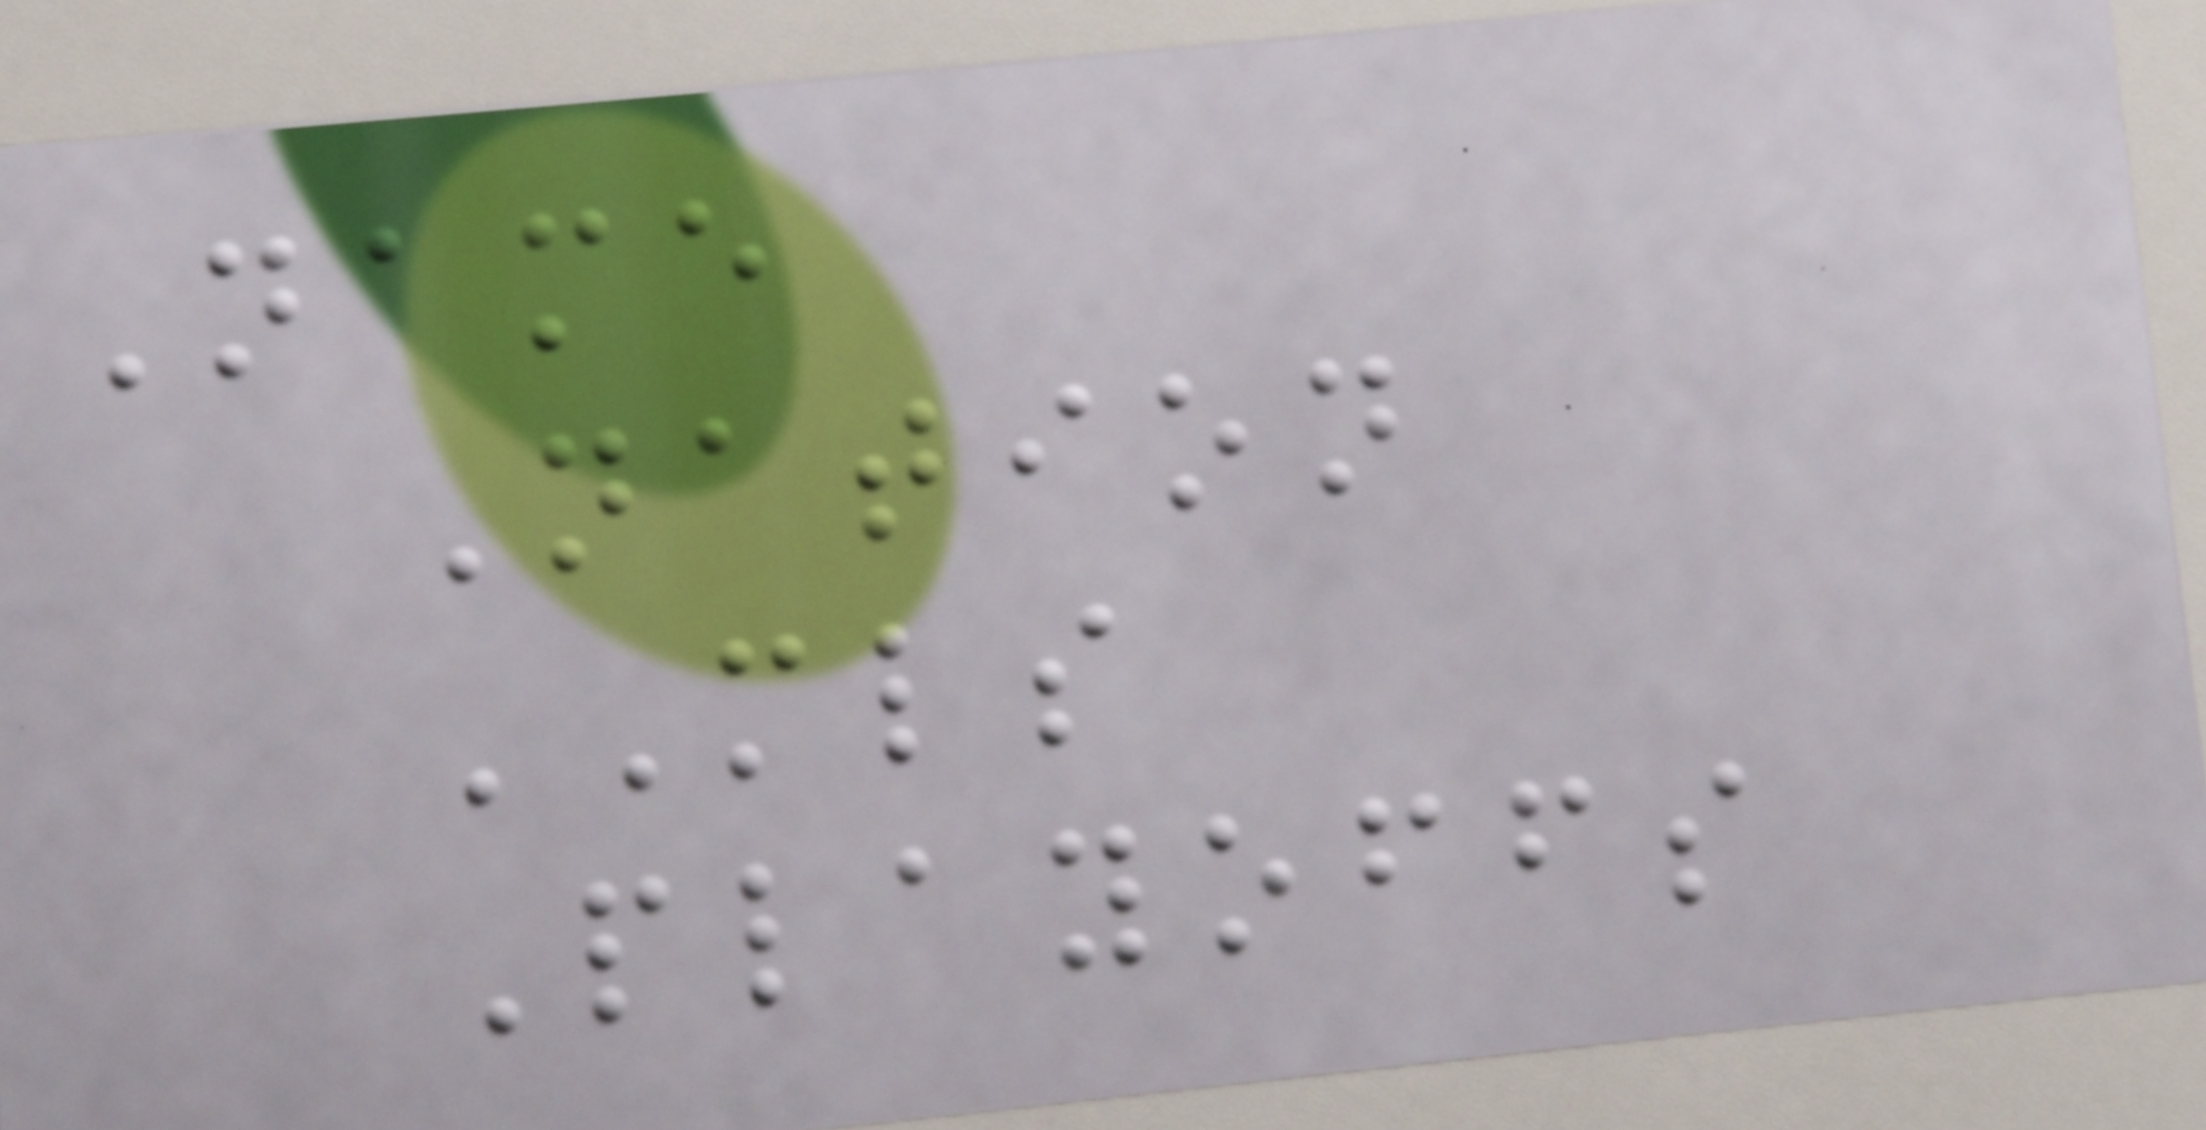Name
Nation
MLS
Playoffs
